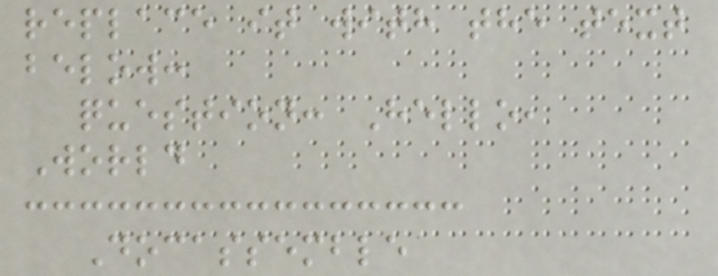replace it with the text
below:
question: Hello,
World
Docassemble
